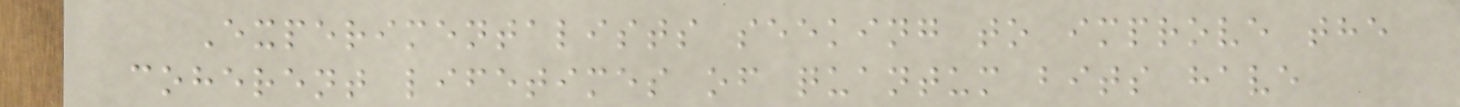Experimentalists seeking to improve the
coherent lifetimes of quantum bits have
